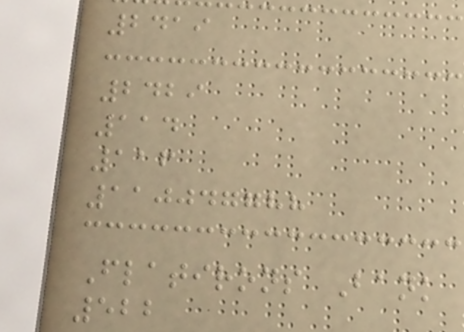2419
2429
114
116
110047788
Flatirons Bank
522
